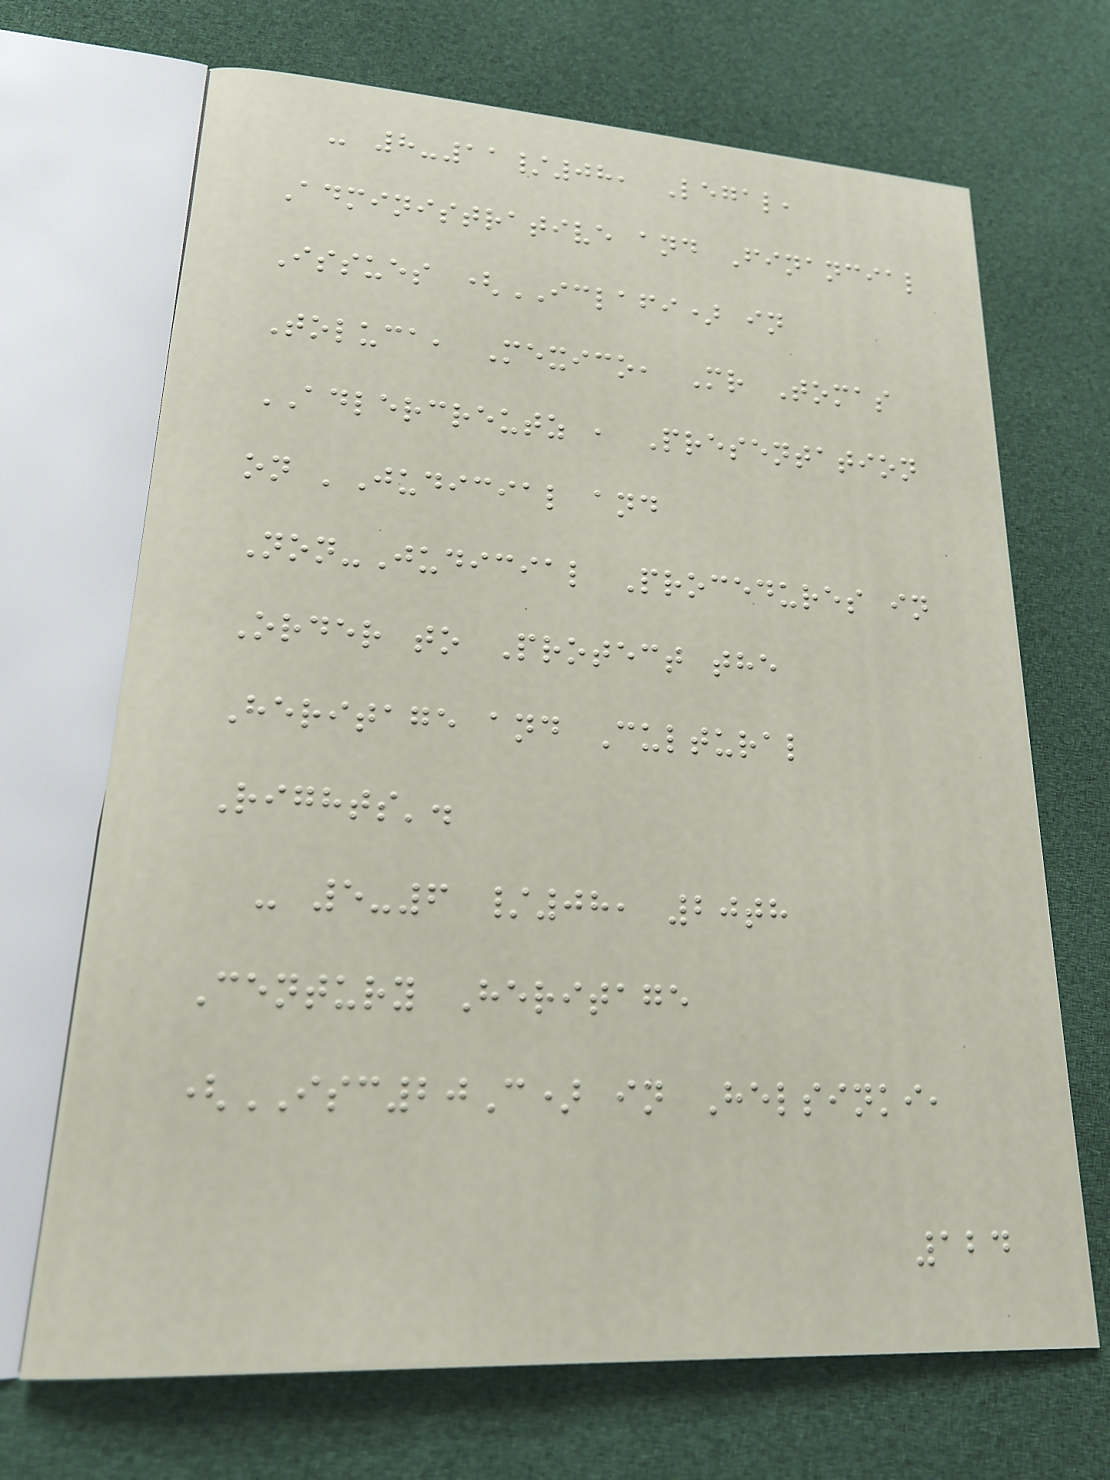- 8-11/08, Legal,
Administrative and Financial
Issues (ICLAFI) in
Toluca, Mexico, Mr Tomas
ADLERCREUTZ , Presentation
on 'Judicial and
Non-Judicial Procedures in
Order to Protect the
Heritage and Cultural
Rights'.
- 5-6 /08, 20th
Century Heritage
(ISC20C) in Helsinki,
124
